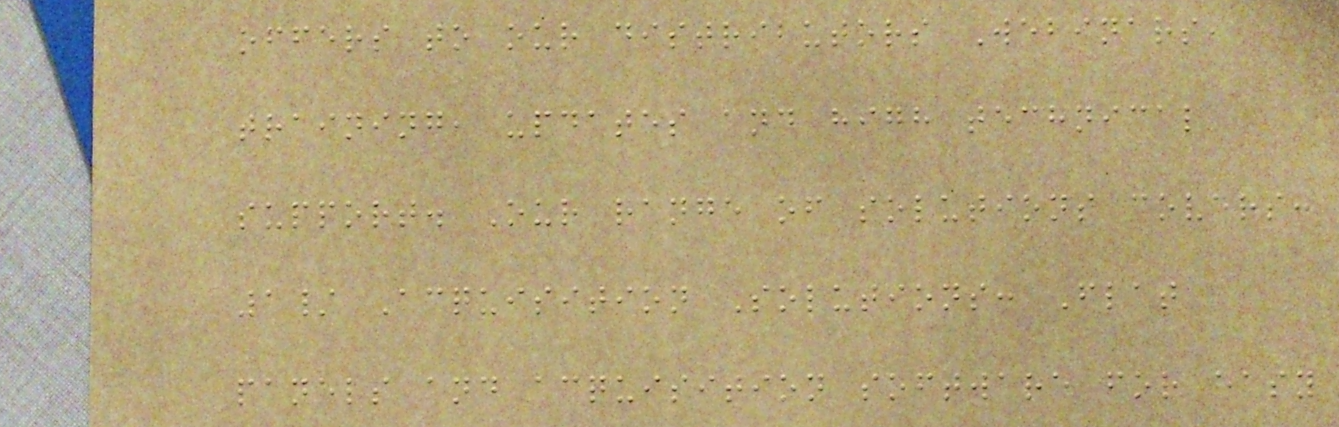offers to our distributors Webinars,
training, updates and high technical
support. Our range of solutions covers:
1/ Acquisition Solutions: Flat
panels and acquisition software for easy
